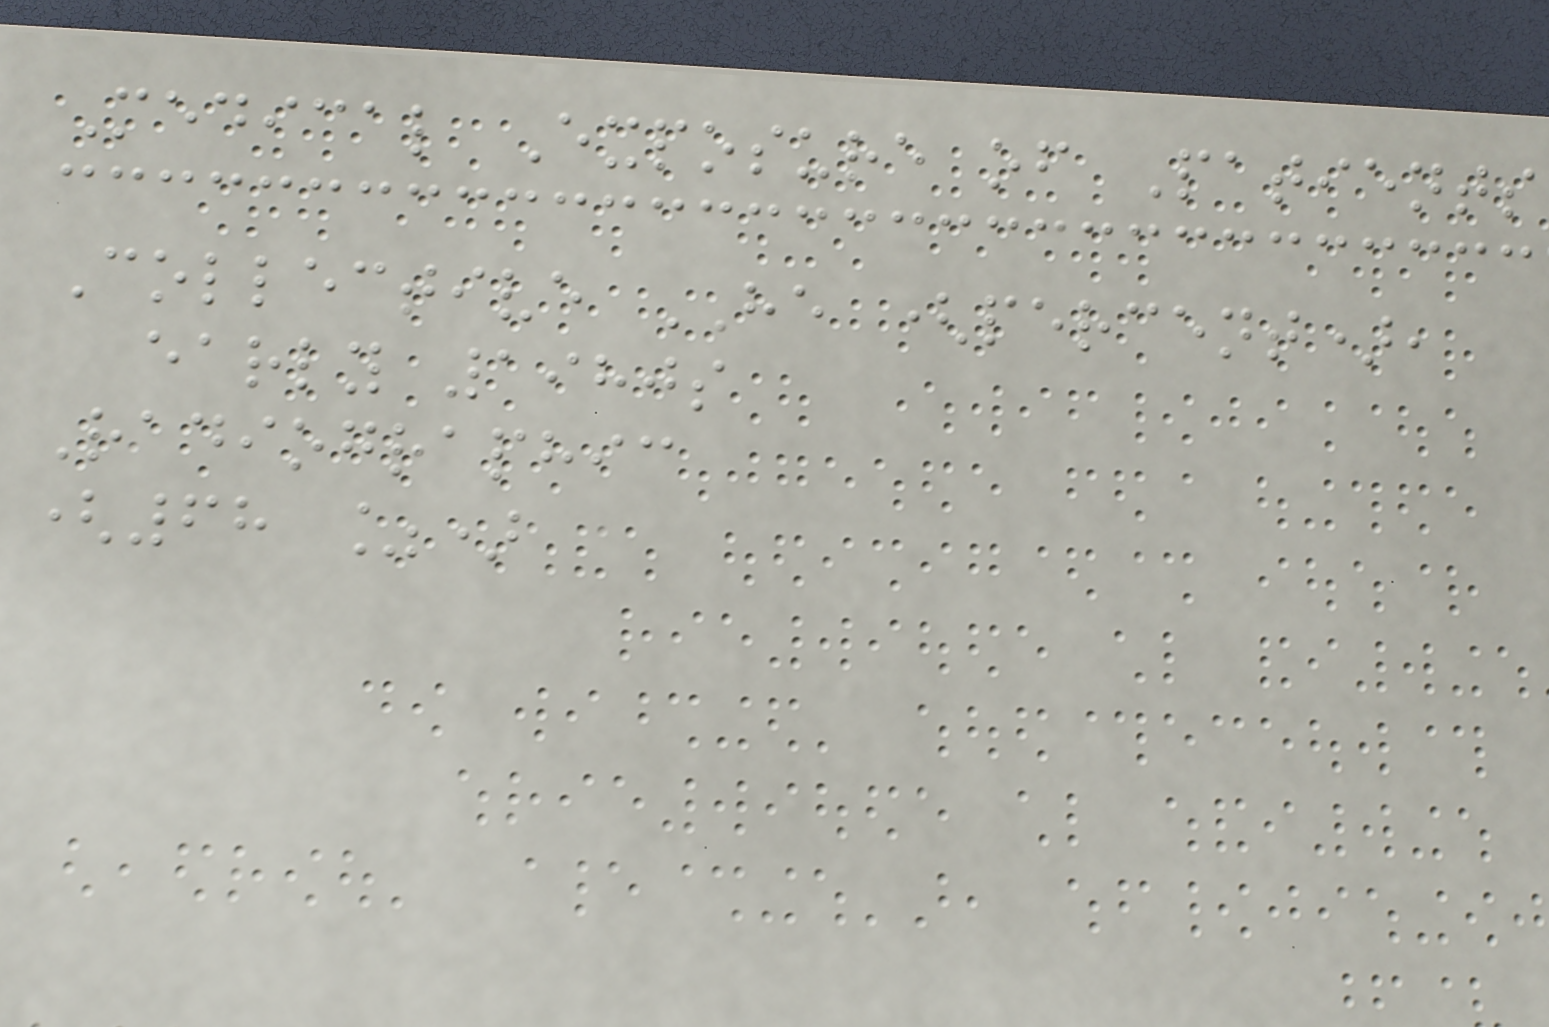Medical Exposure of Patients
Collective HE (percent),
early 1980s
Radiographic
(68 %)
